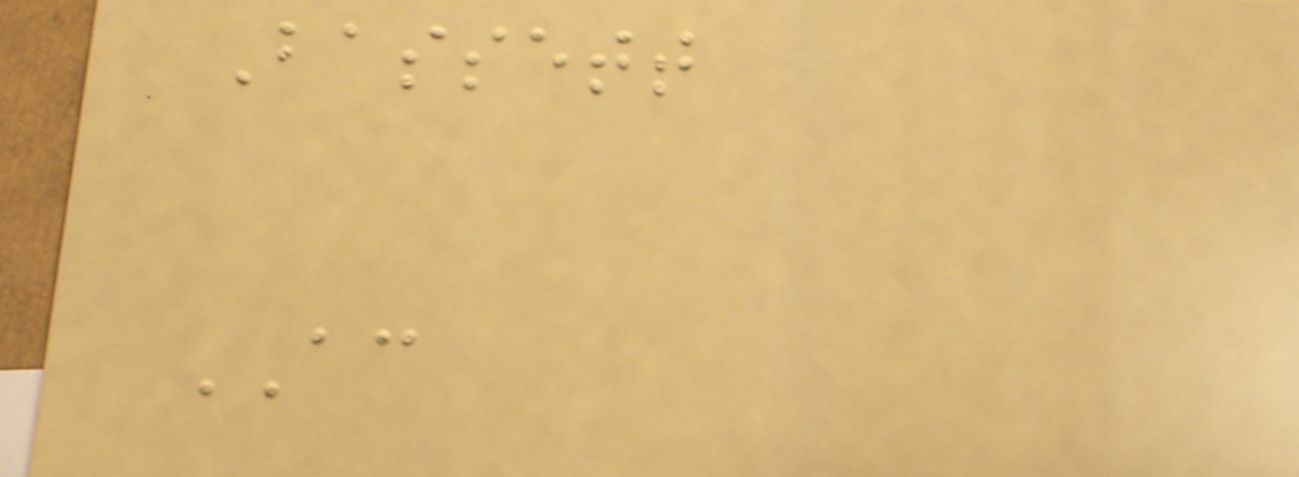Bassett
AC
